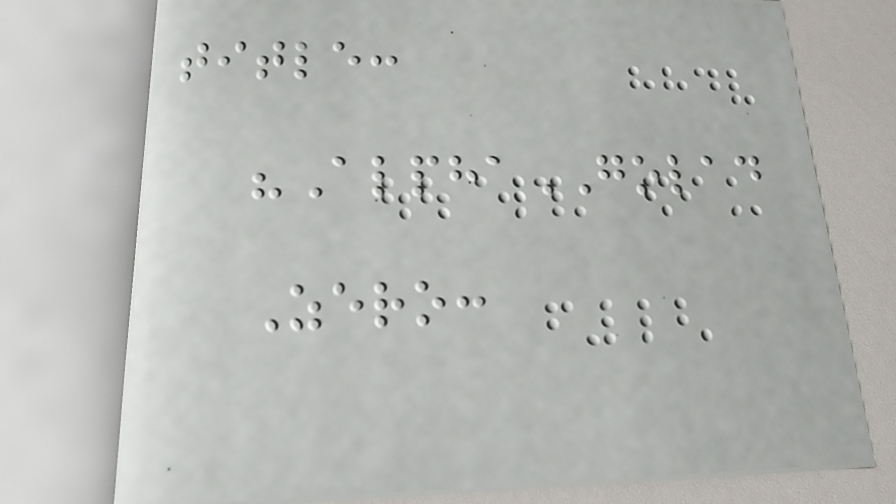title:
"AlphaGOLAD
Zero:
